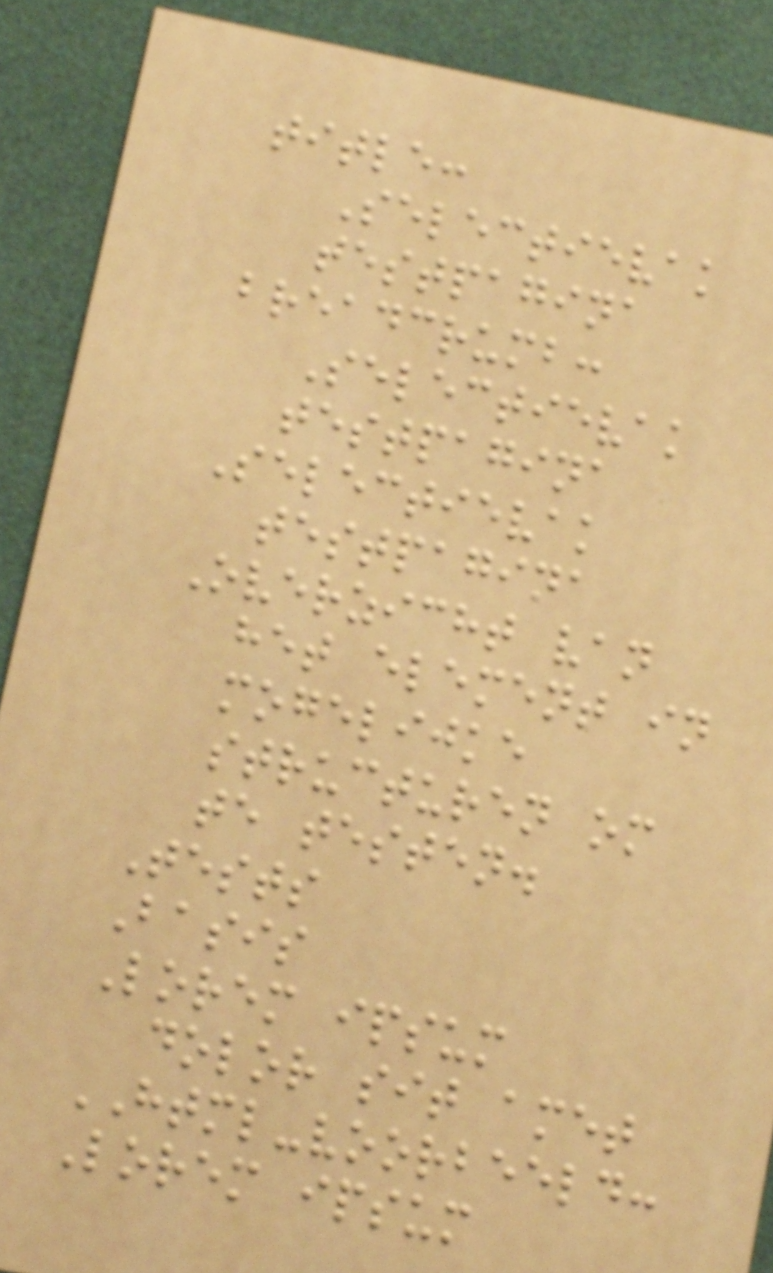title:
Selectievak
testpagina
breadcrumb:
Selectievak
testpagina
Selectievak
testpagina
Overzicht van
het element in
mogelijke
structuren om
te testen.
Tests
Basis
Lorem ipsum
dolor sit amet
HTML-voorbeeld:
Lorem ipsum
